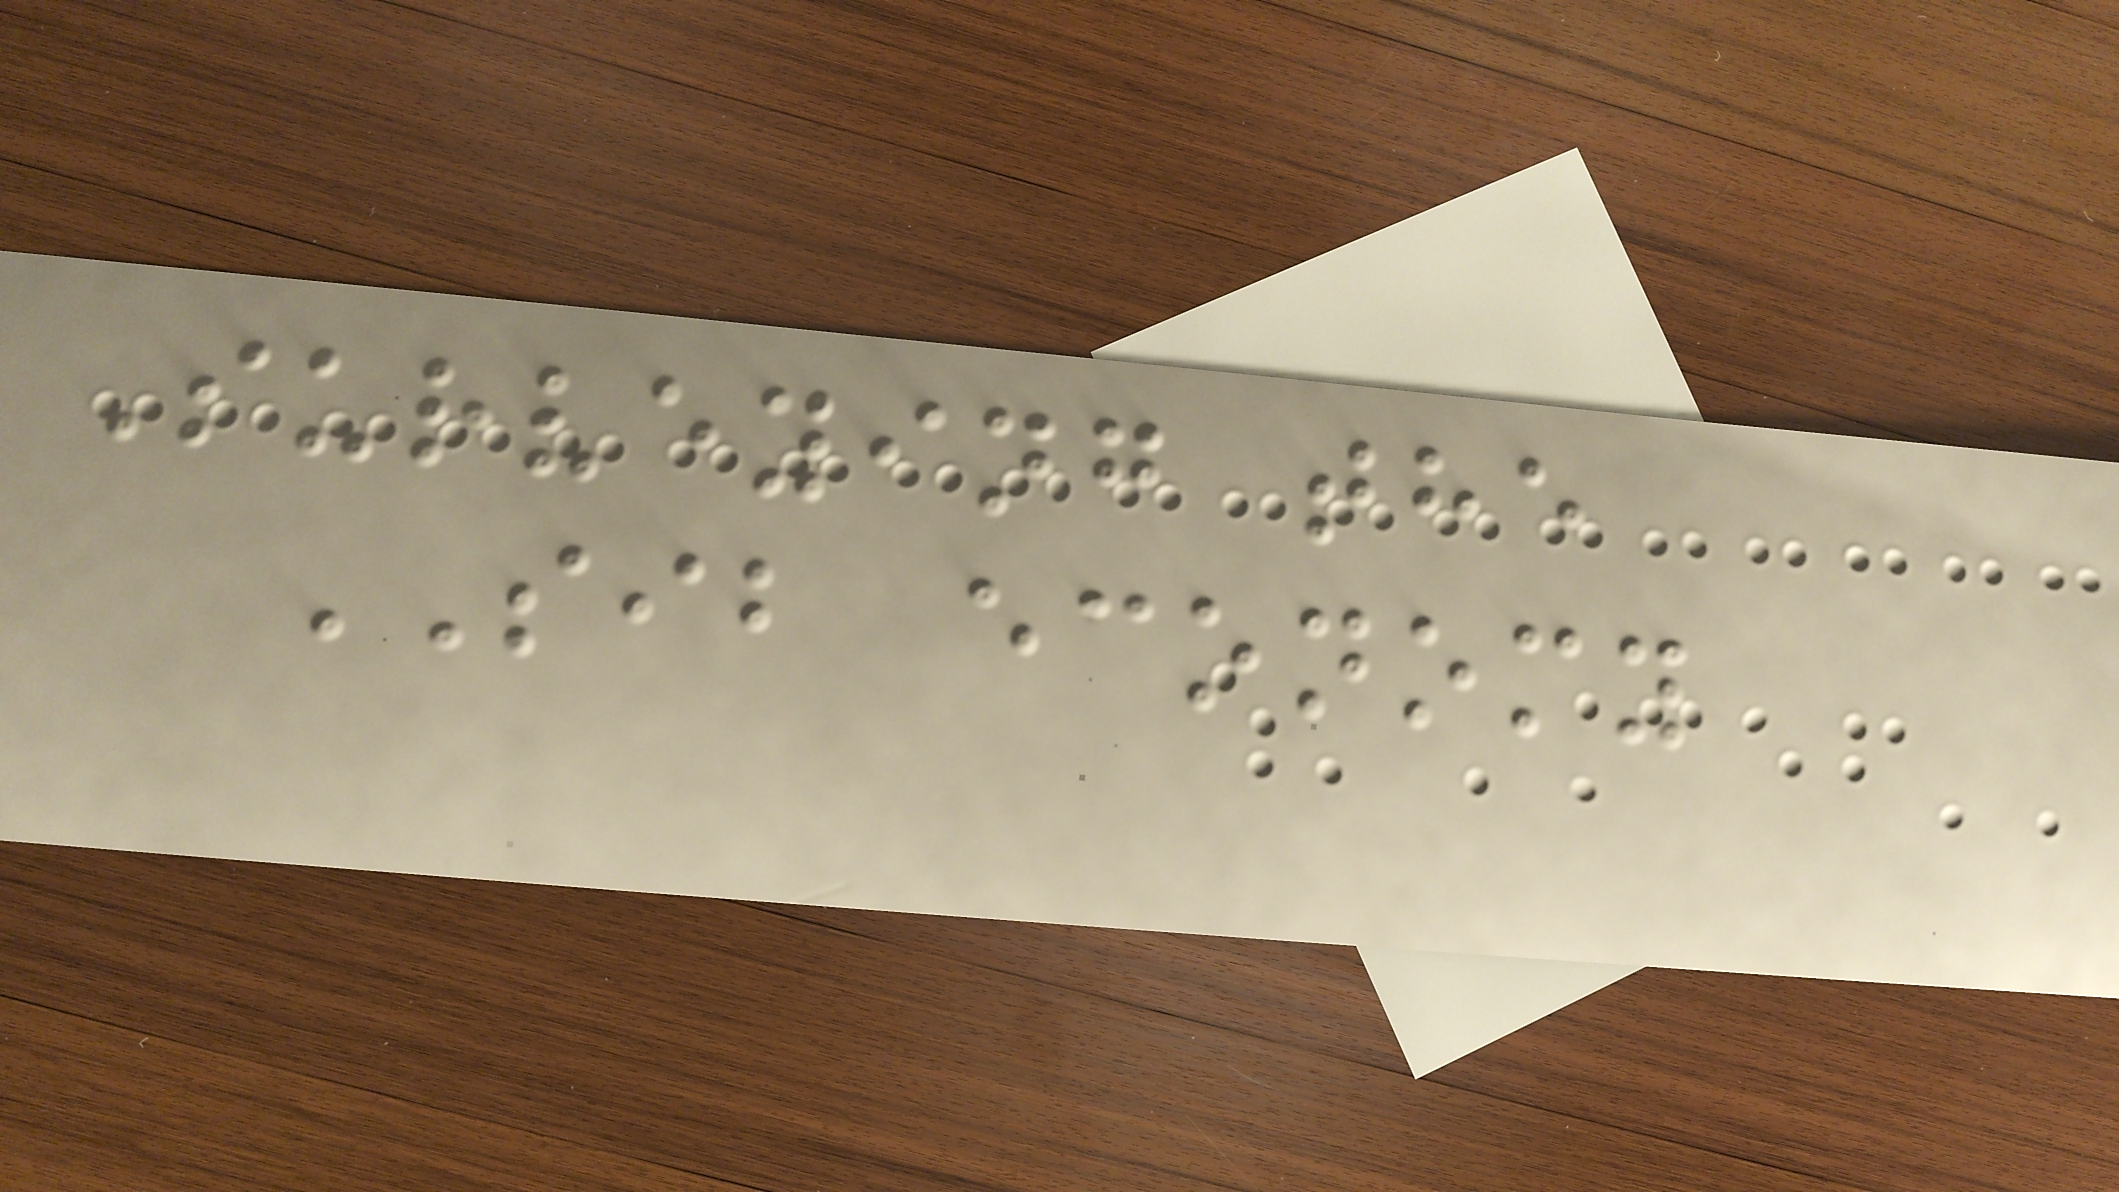Surveying the
SIB economy
